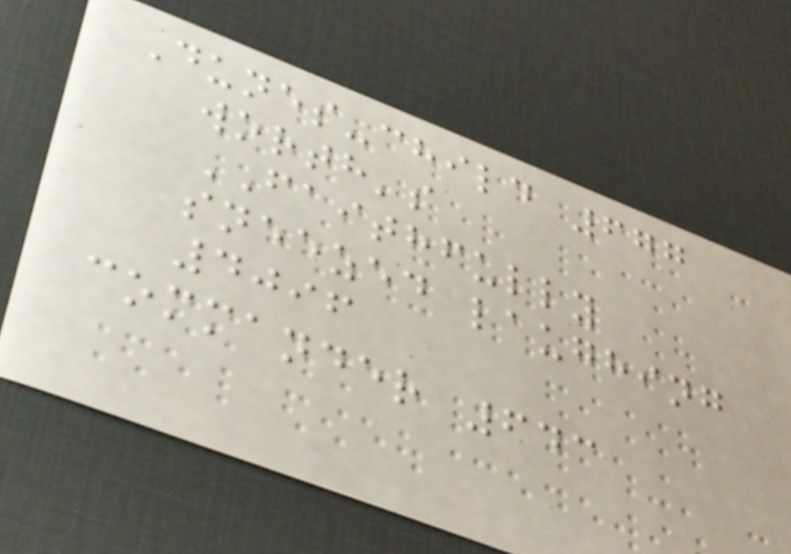Dunes-child 677
worth's
FAITHFULLY
sneezed laughing
4096
commander 643
